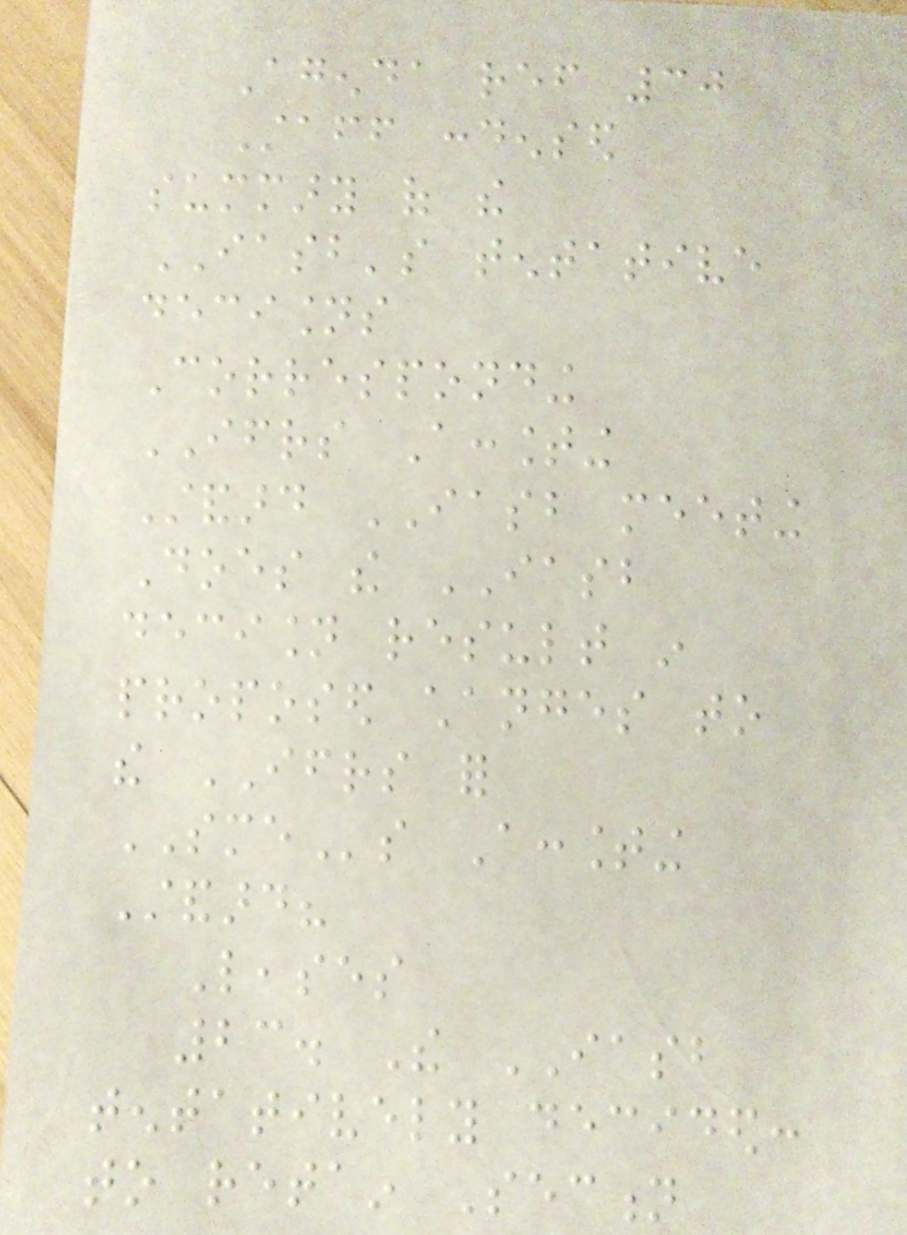Agenda ref 30
Staff condensed
summary of the
IASB's tentative
decisions
Corresponding
IFRS Accounting
Standard IASB meeting
Does the IASB
decision result in
proposed changes to
the IFRS for
SMEs Accounting
Standard?
Leases
23. The IASB
tentatively decided:
to retain Section
